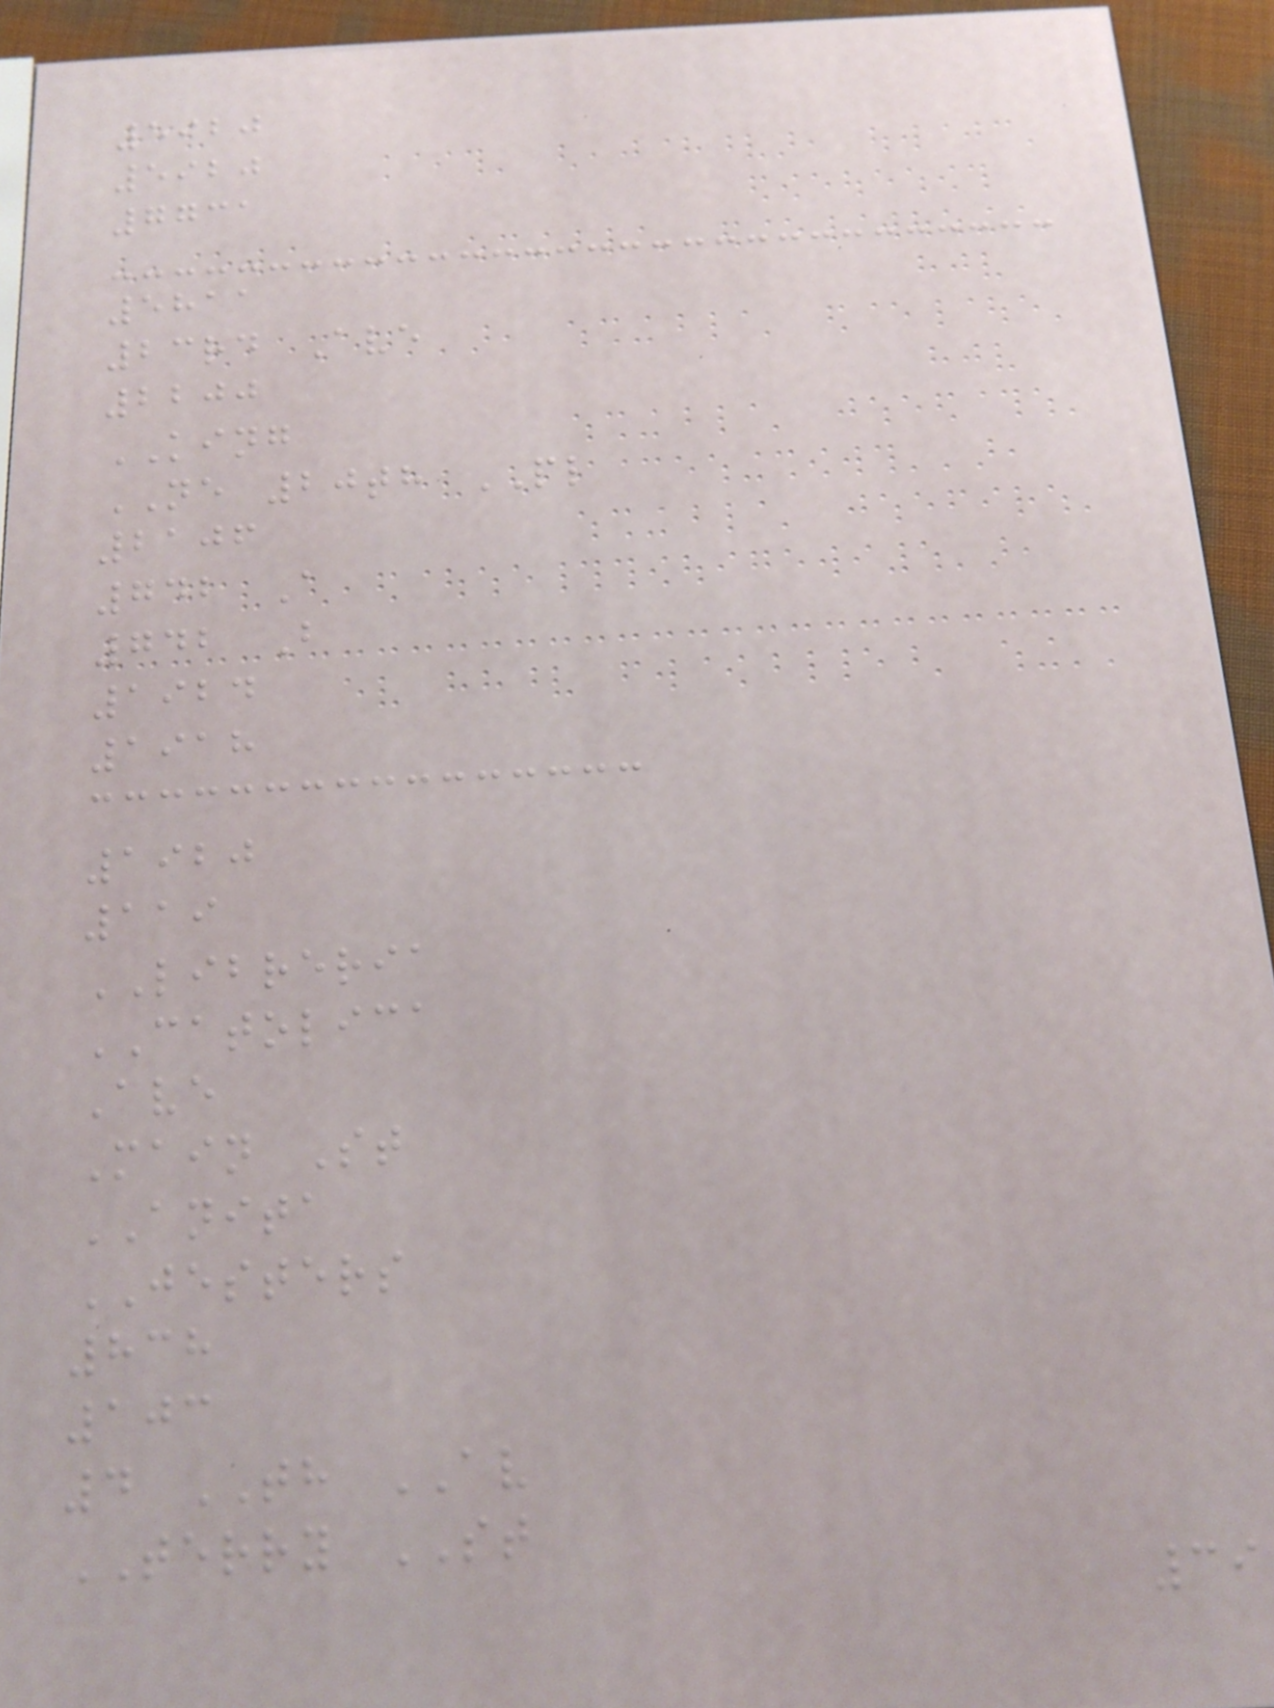5920
5920
7731
5811
23rd Ave
2200
KING
NE 20th PL
2106
742 A
742 B
1924
1918
1920
119
LIBRERIA
CATOLICA
Ave
Main St
ANITA
JESTERS
838
103
4 TH AV
TERRY ST
39
